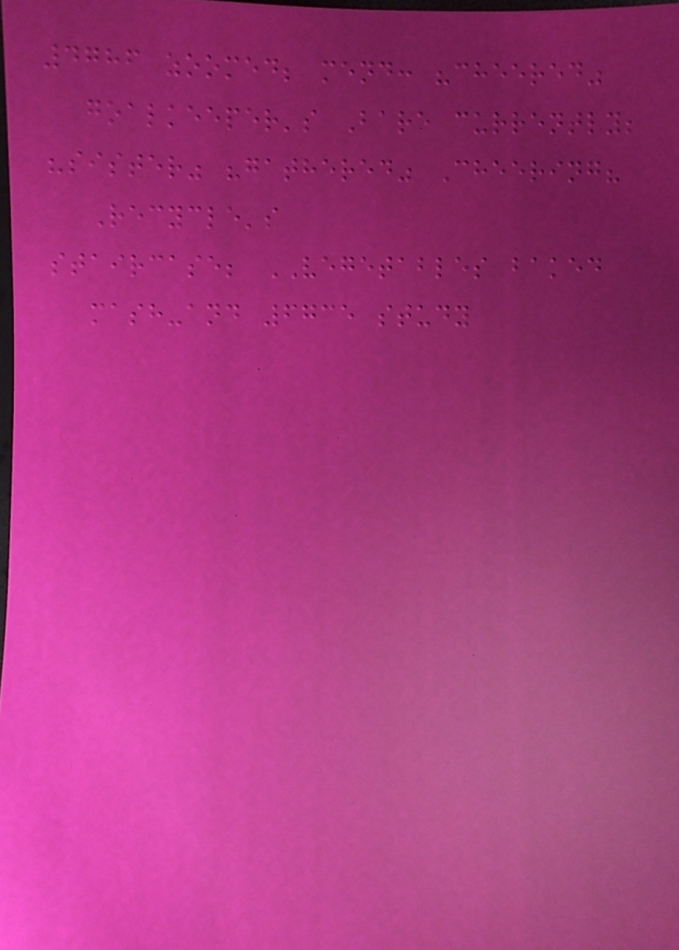4786 zoomed; mend: "cheered"
goalkeeper's Bare currently;
"sister" "gathered" Cheering?
Recycle's
staircase; VEGETABLES baked
mash-and 6735 study
